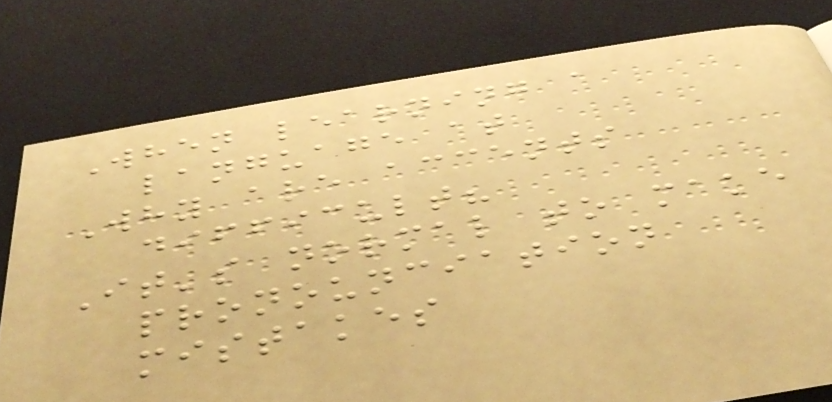When learning a
language at
Why are accents
difficult?
It's normal to make
pronounciation
mistakes
